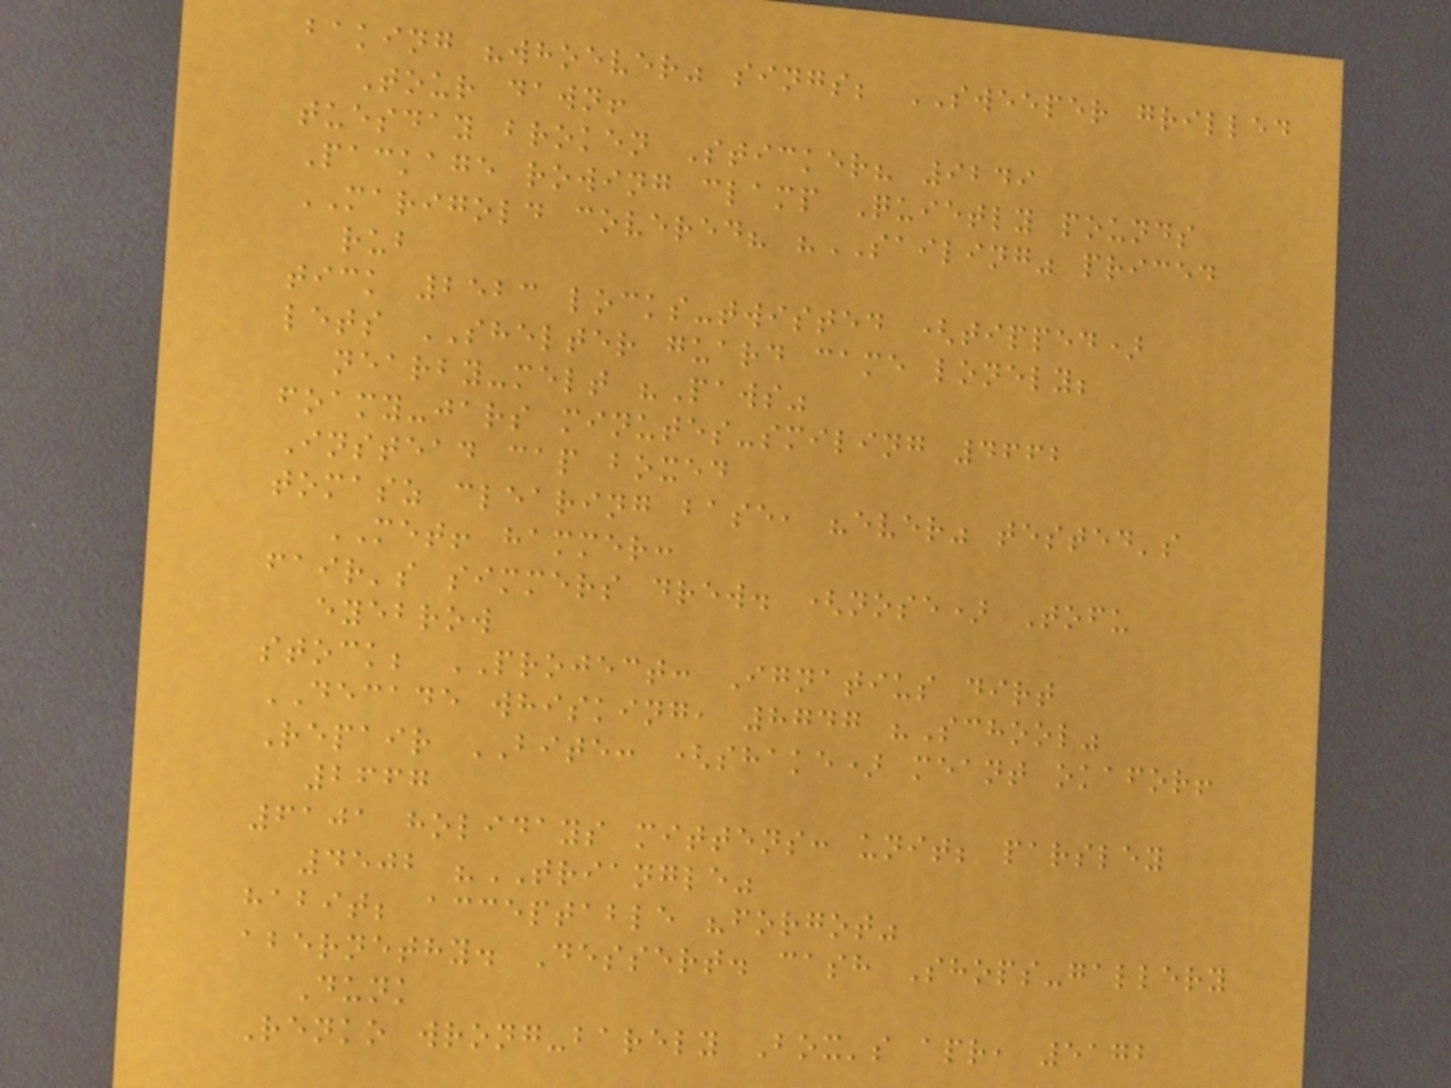baking "whoever" sings; SWEEPER grilled
Tour dawn!
tuesday broken Sticker? 9249
Package rowing clamp Quietly pounds
MARIGOLD covered? "SAILING" priced
rub
tick 2523 locks-twisted (tipped)
lets SHELTER guard came lonely;
nearby-melt "Paws"
foamy-jars minutes-smiling 4662
Instead cap boxed
tomasz clearing base, "ever" tested's
MET! hammer:
fair's simmers drew. (nose) Tofu
eyebrow
stock; PROJECT: Ignatius dirt
DECADE whisking, 8747 "School"
Repair BITE: (shake) meant okafor!
2667
6101 holidays mittens: unit; parsley
4502 "TRIANGLE"
habit; acceptable "forgot"
abernethy. Dessert. cash Shops-gallery
Dunk
Renko wrong-barely Box's apr, 5172
